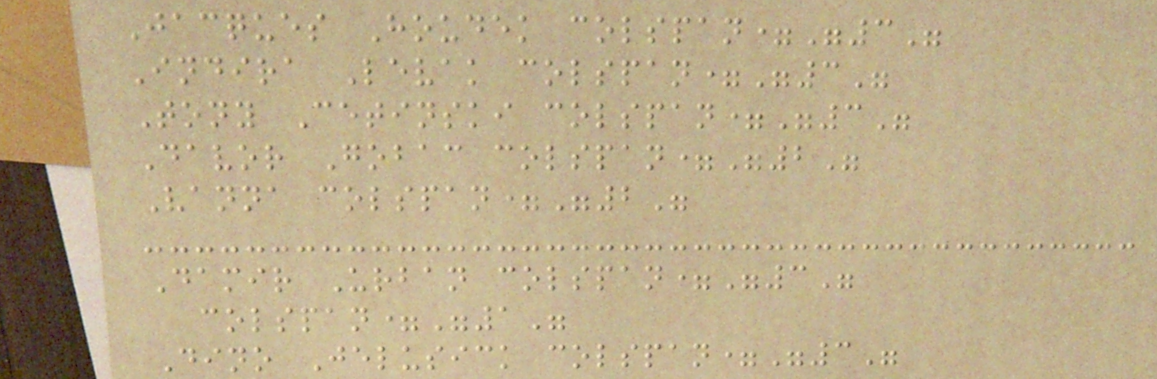Jacques Houdek colspan="3"
Indira Levak colspan="3"
Tony Cetinski colspan="3"
Davor Gobac colspan="2"
Vanna colspan="2"
Damir Urban colspan="3"
colspan="1"
Dino Jelusick colspan="3"
